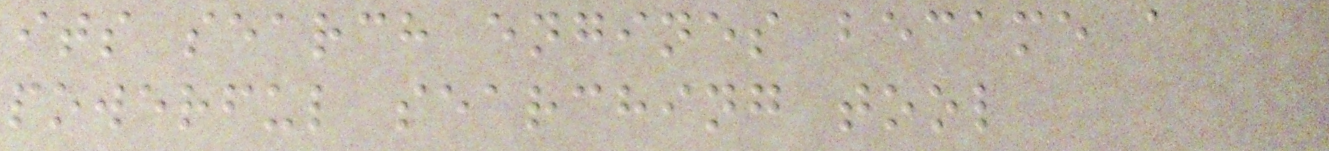its search engines became a
powerful searching tool
